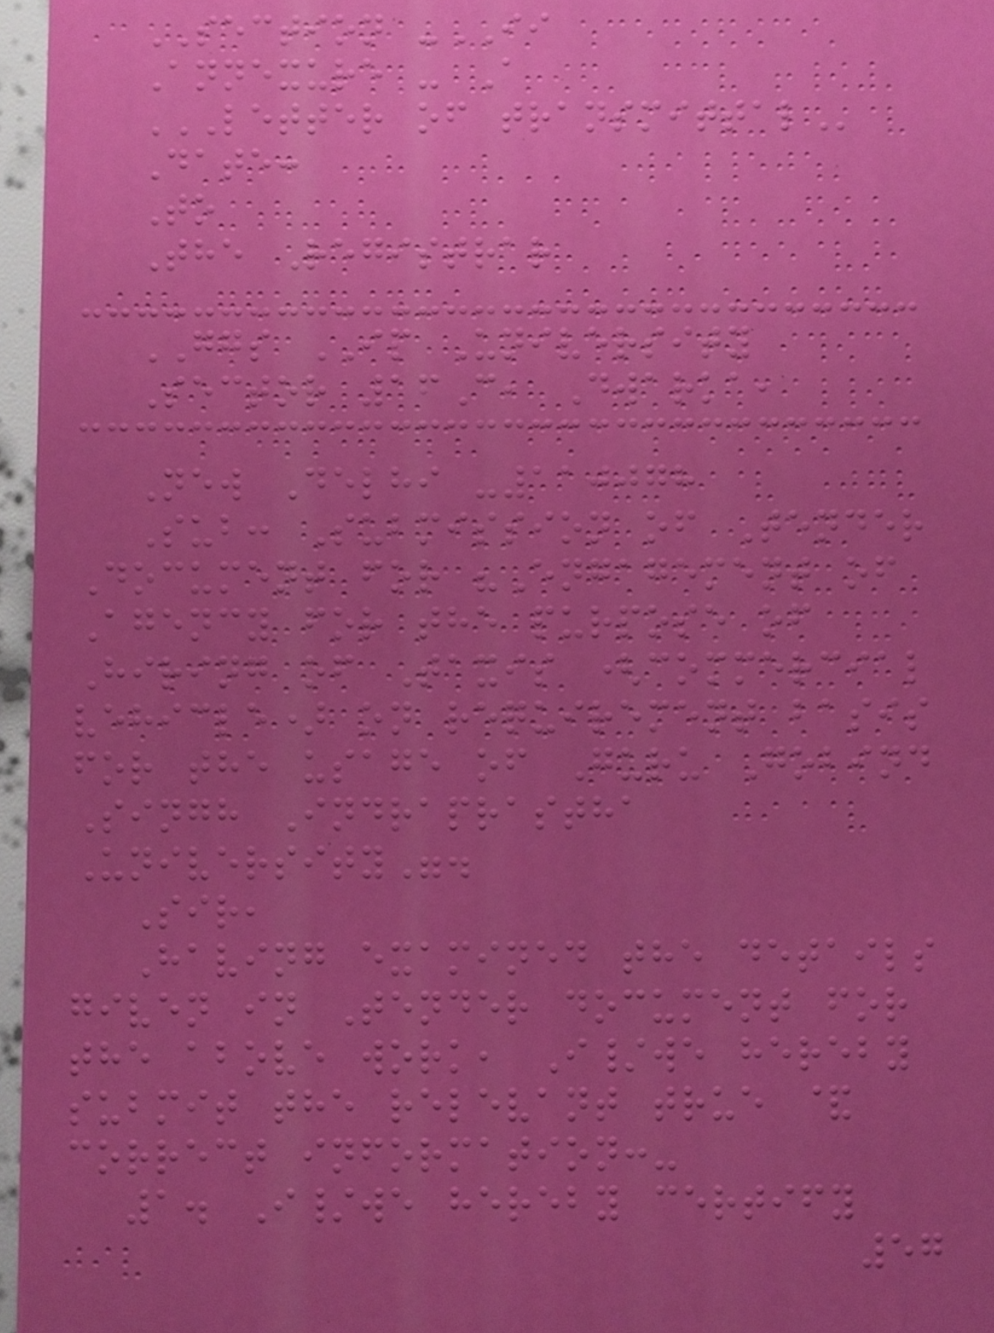SECTION -II
Annexure - A
LETTER OF TRANSMITTAL
Date:
To
The Registrar
GGS IP University
Sector 16C, Dwarka,
New Delhi -110078
Sub: Submission of Tender
Document for "Engagement of
Agency for the purpose of
Hiring of Taxis (commercial
vehicle) on requirement basis
for the usage of Guru Gobind
Singh Indraprastha
University".
Sir,
Having examined the details
given in Tender document for
the above work, I/we hereby
submit the relevant true &
correct information:-
1. I/we hereby certify
57
